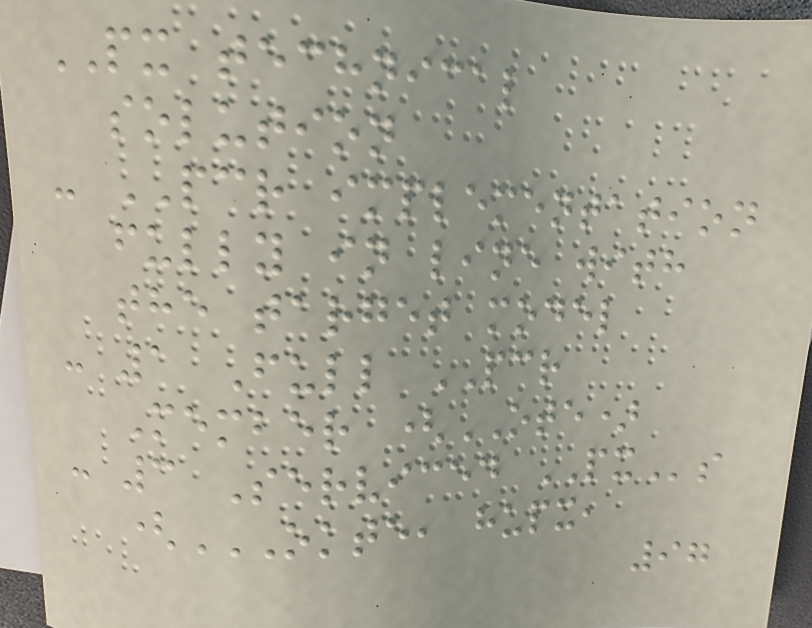PX technical
solution
- PCR implementation
fully in line with
the target model
- 1 Full PCR
Member (OTE)
- 3 Serviced PXs
(OKTE, HUPX,
97
